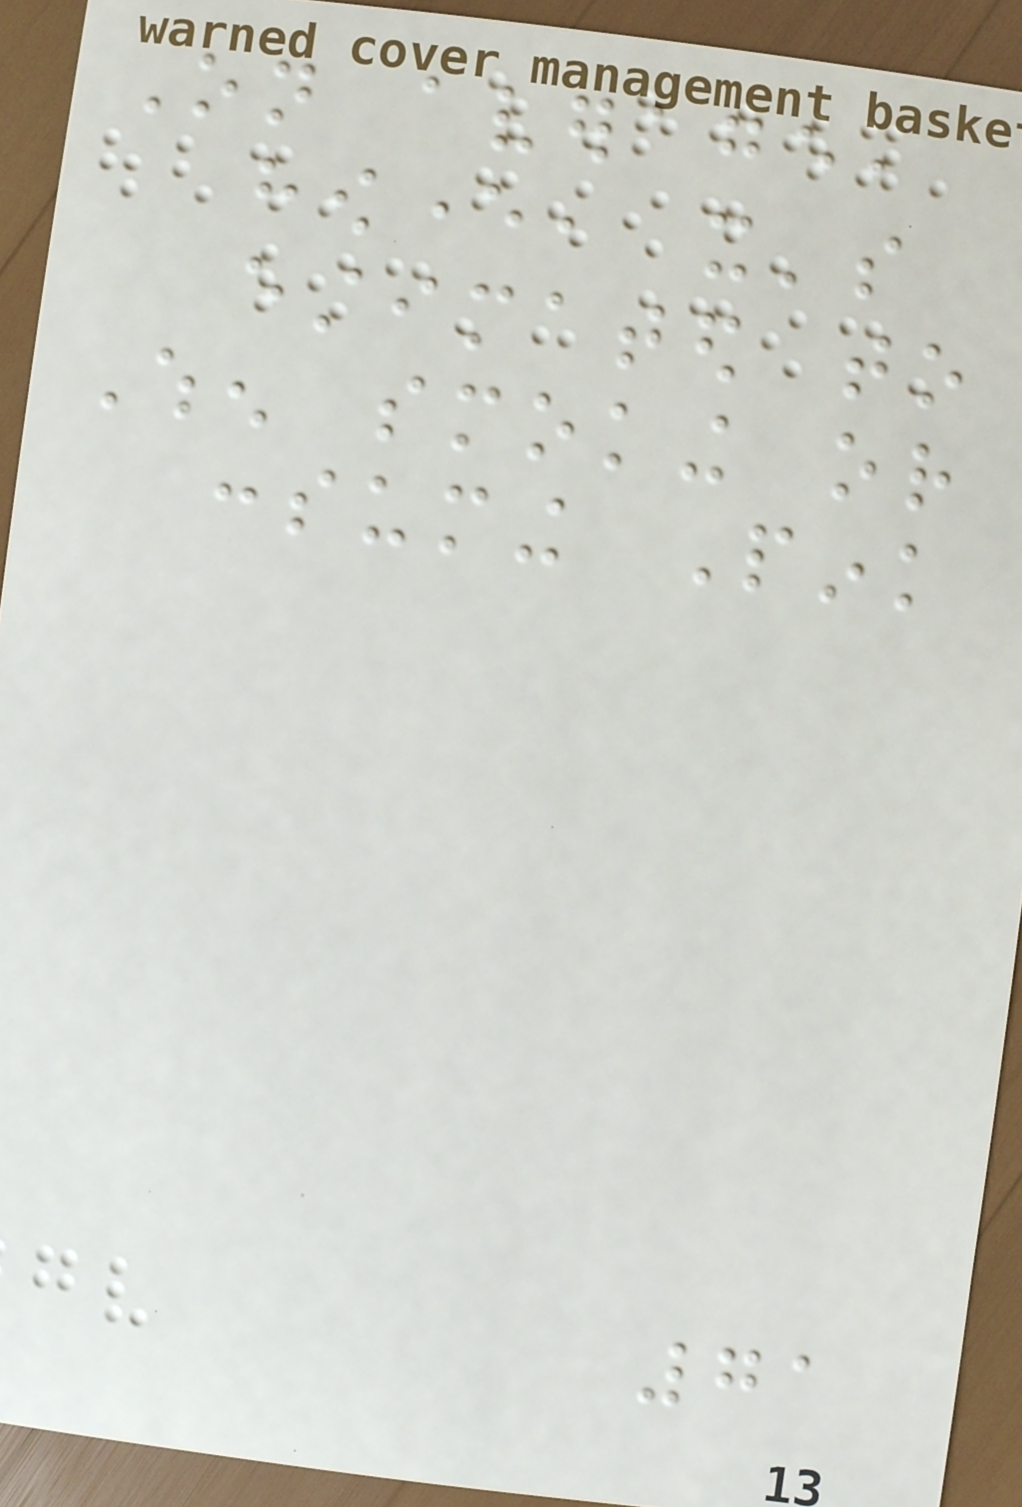On average,
however, it's
estimated to
When smoking or
consuming Pink
71
